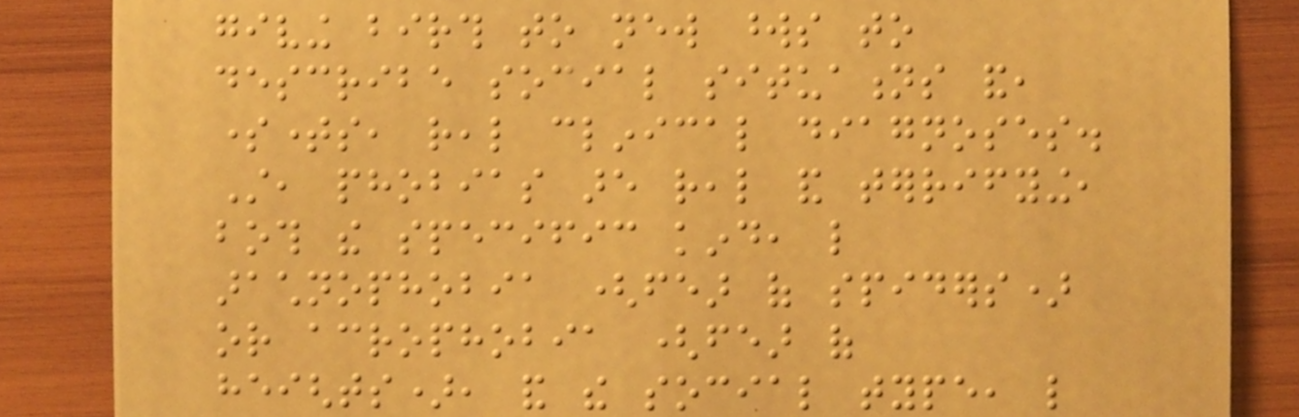giving birth to new words to
describe social situations and,
sometimes, real clinical diagnoses.
Still, phobias are real and terrifying,
both the specific kind, like
arachnophobia (fear of spiders)
or acrophobia (fear of
heights), and the social type, like
